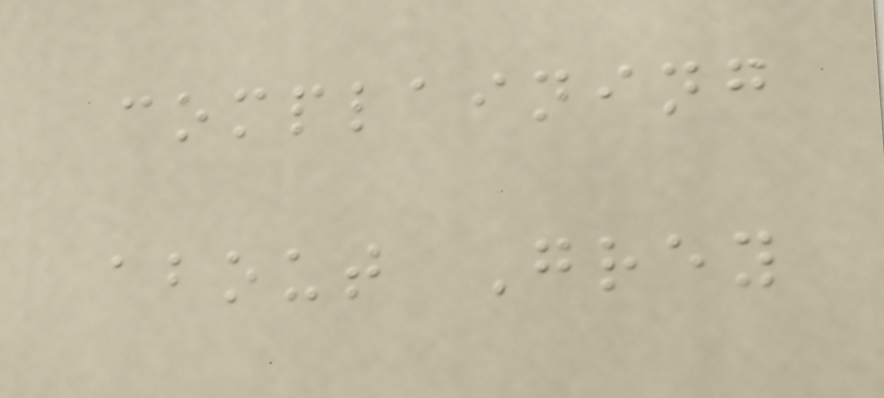complaining
about Grey
